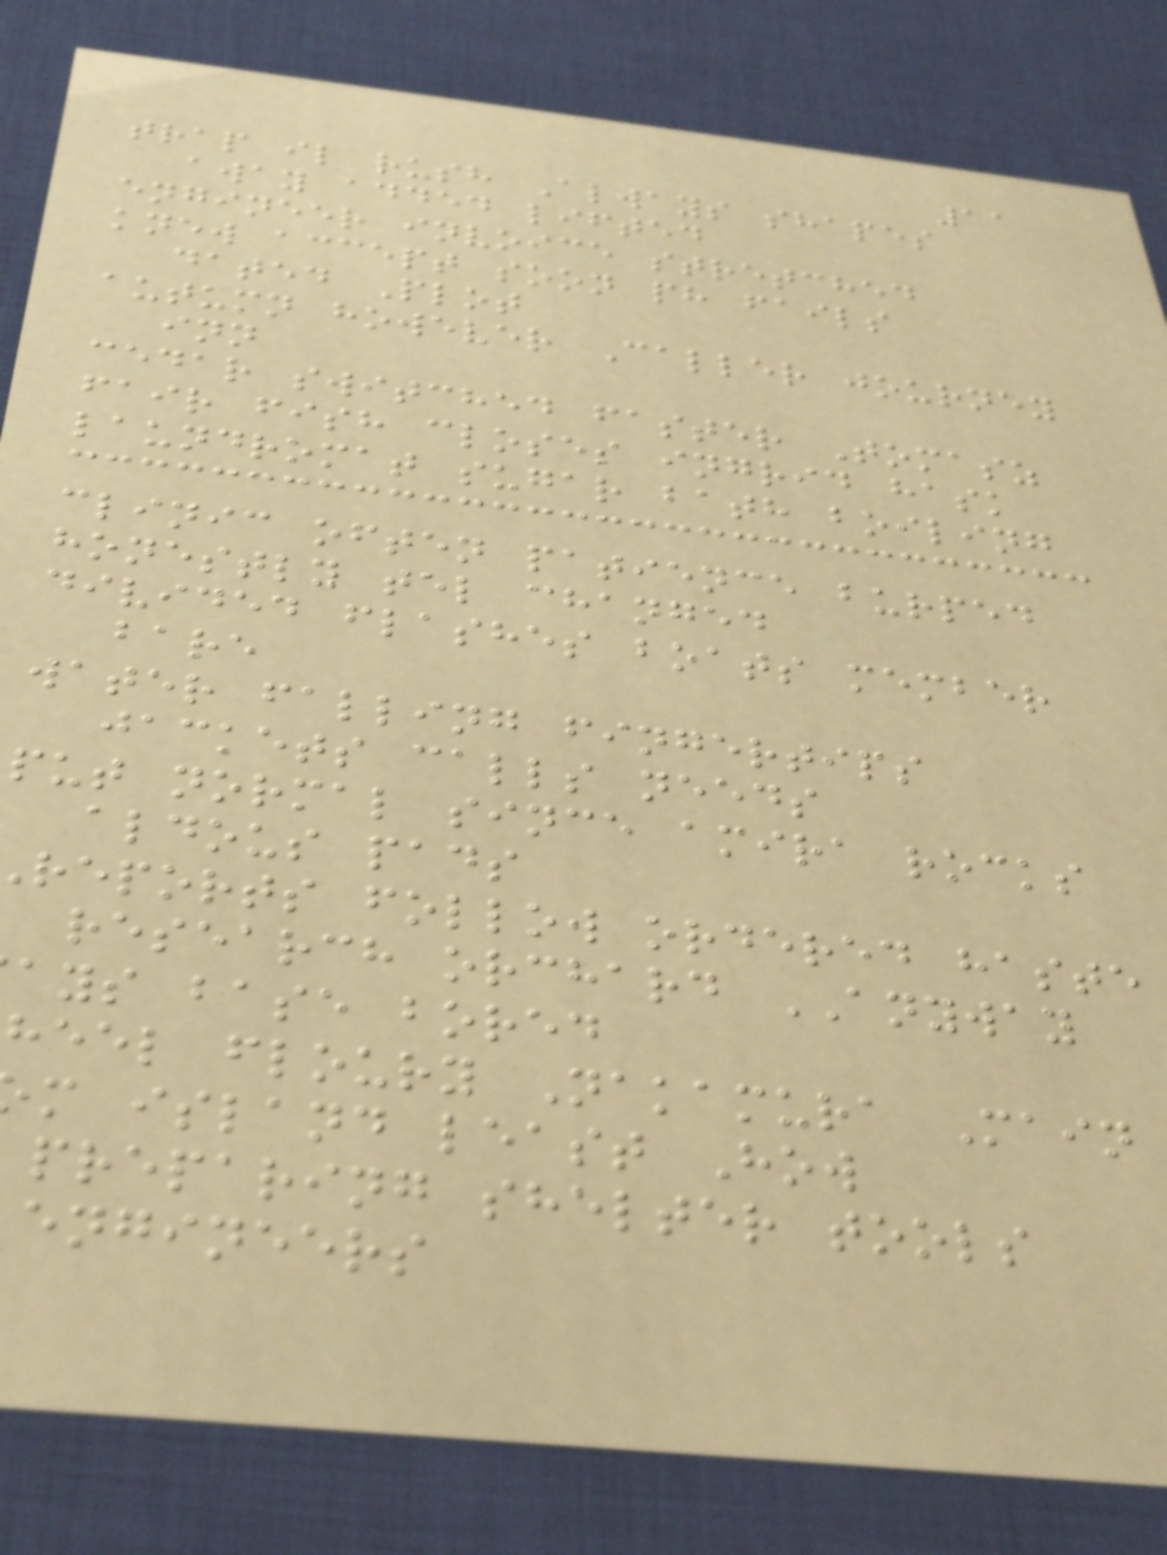11
trap il rush Always shapes
away added lifted
engineer invoice stretched
knew accept soon ph fails
dated Plot
autumn however Caller journey
inn
cedar switched faster Tomasz
fair fish closes ingrid hask
laundromat sugar bath boiling
clinic often patience burped
honestly tel changed
divided flashes boats member
bare
water falling fingertips
jackets calls needs
put normal since amira rocks
aldous pads
reports follow ordered haste
research orchard ANYWAY
ays base bored
heel floury Nakamura Main
m island least How
preparing shelter tools
engineers
